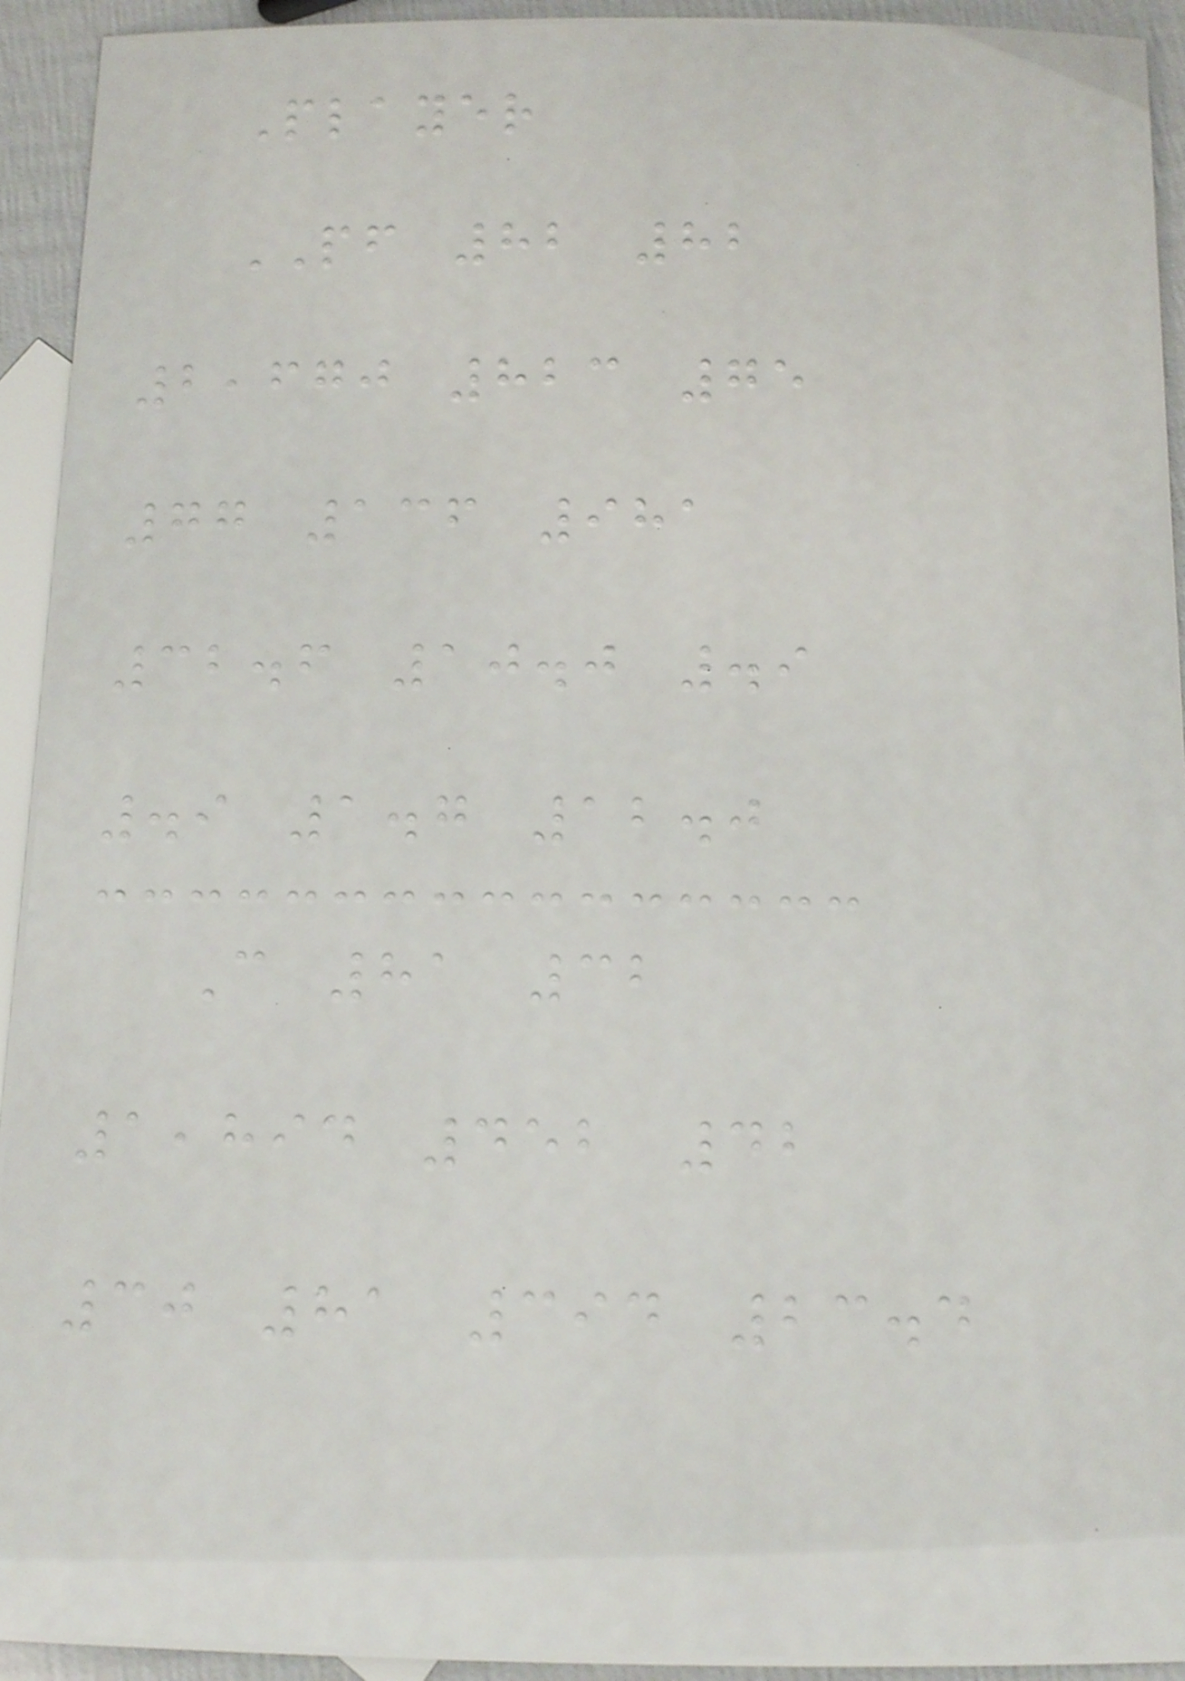Player
PF 82 82
2,670 823 75
77 136 981
32.6 10.0 .9
.9 1.7 12.0
C 81 32
1,894 452 42
30 81 394 23.4
